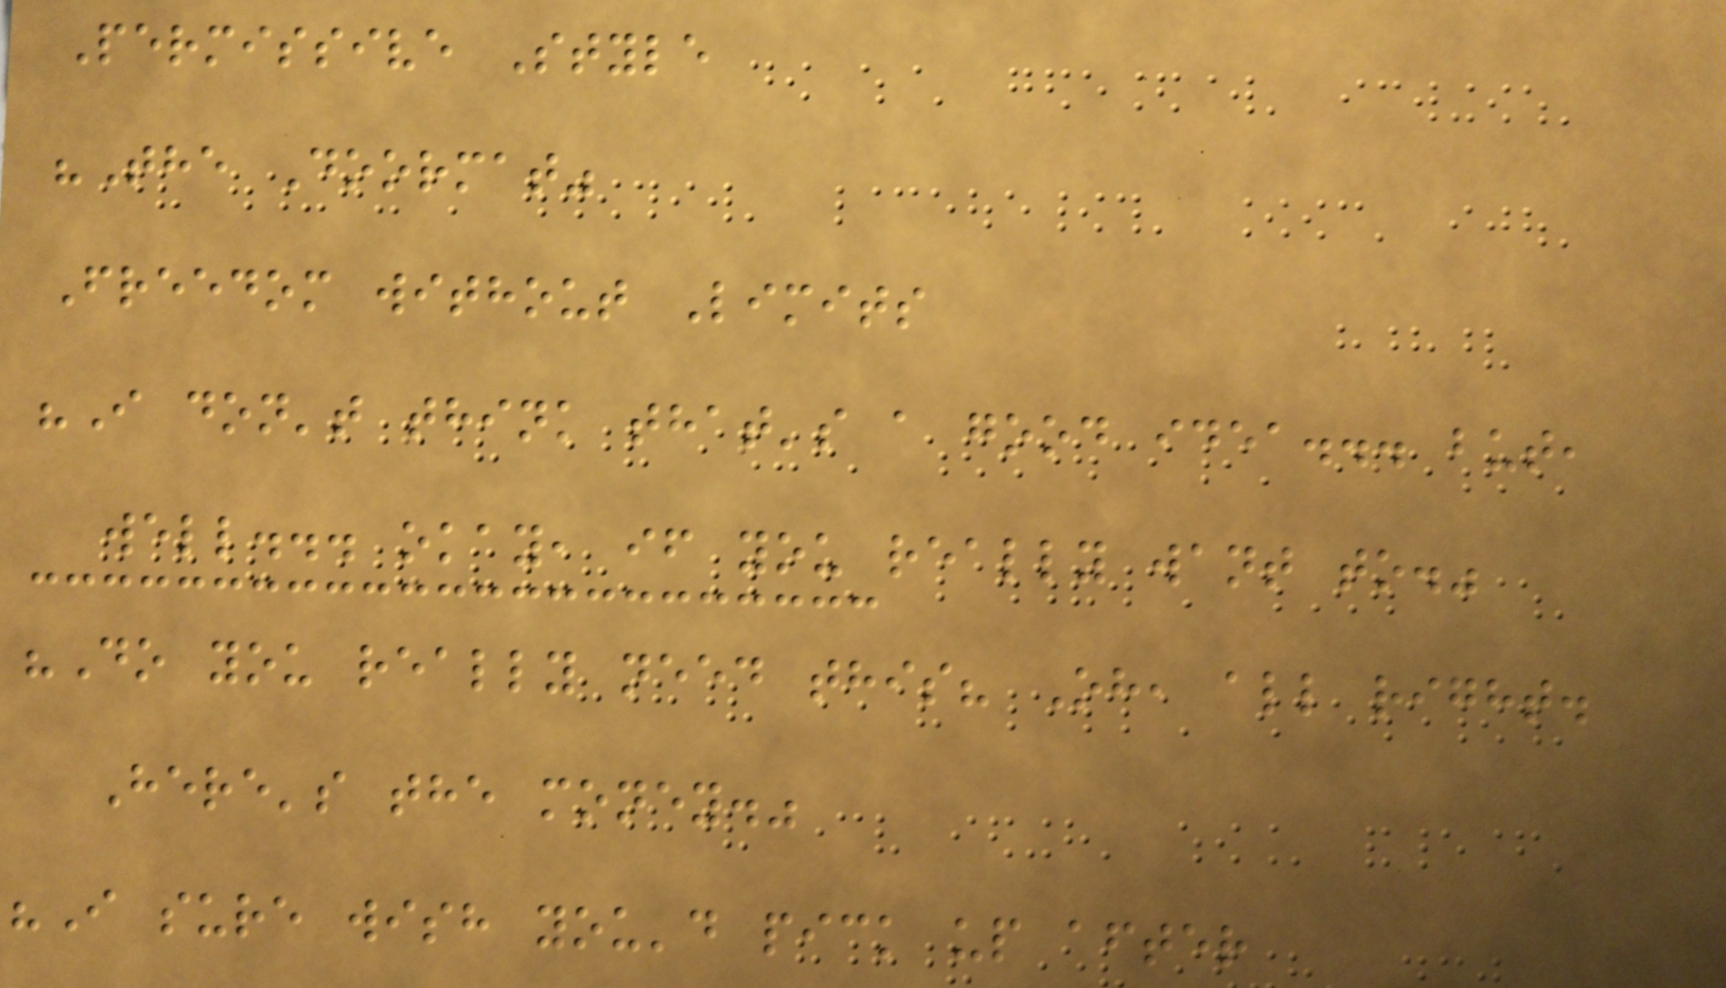Permissive Style
"The Doormat"
Freedom without Limits
"I don't think that's a good idea... but,
well... okay, if you really want to."
"Do you really need this? Oh, all right.
Here's the money."
"I sure wish you'd pick up after
